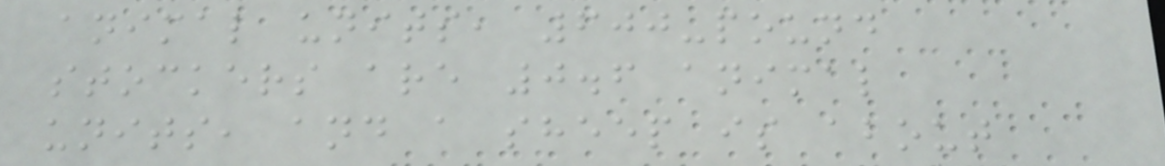animal units, 600-pound
stockers are 0.6 animal
units, and a sheep is about
